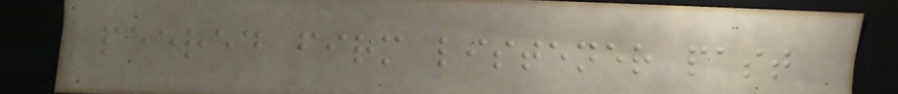peered firm listener past
